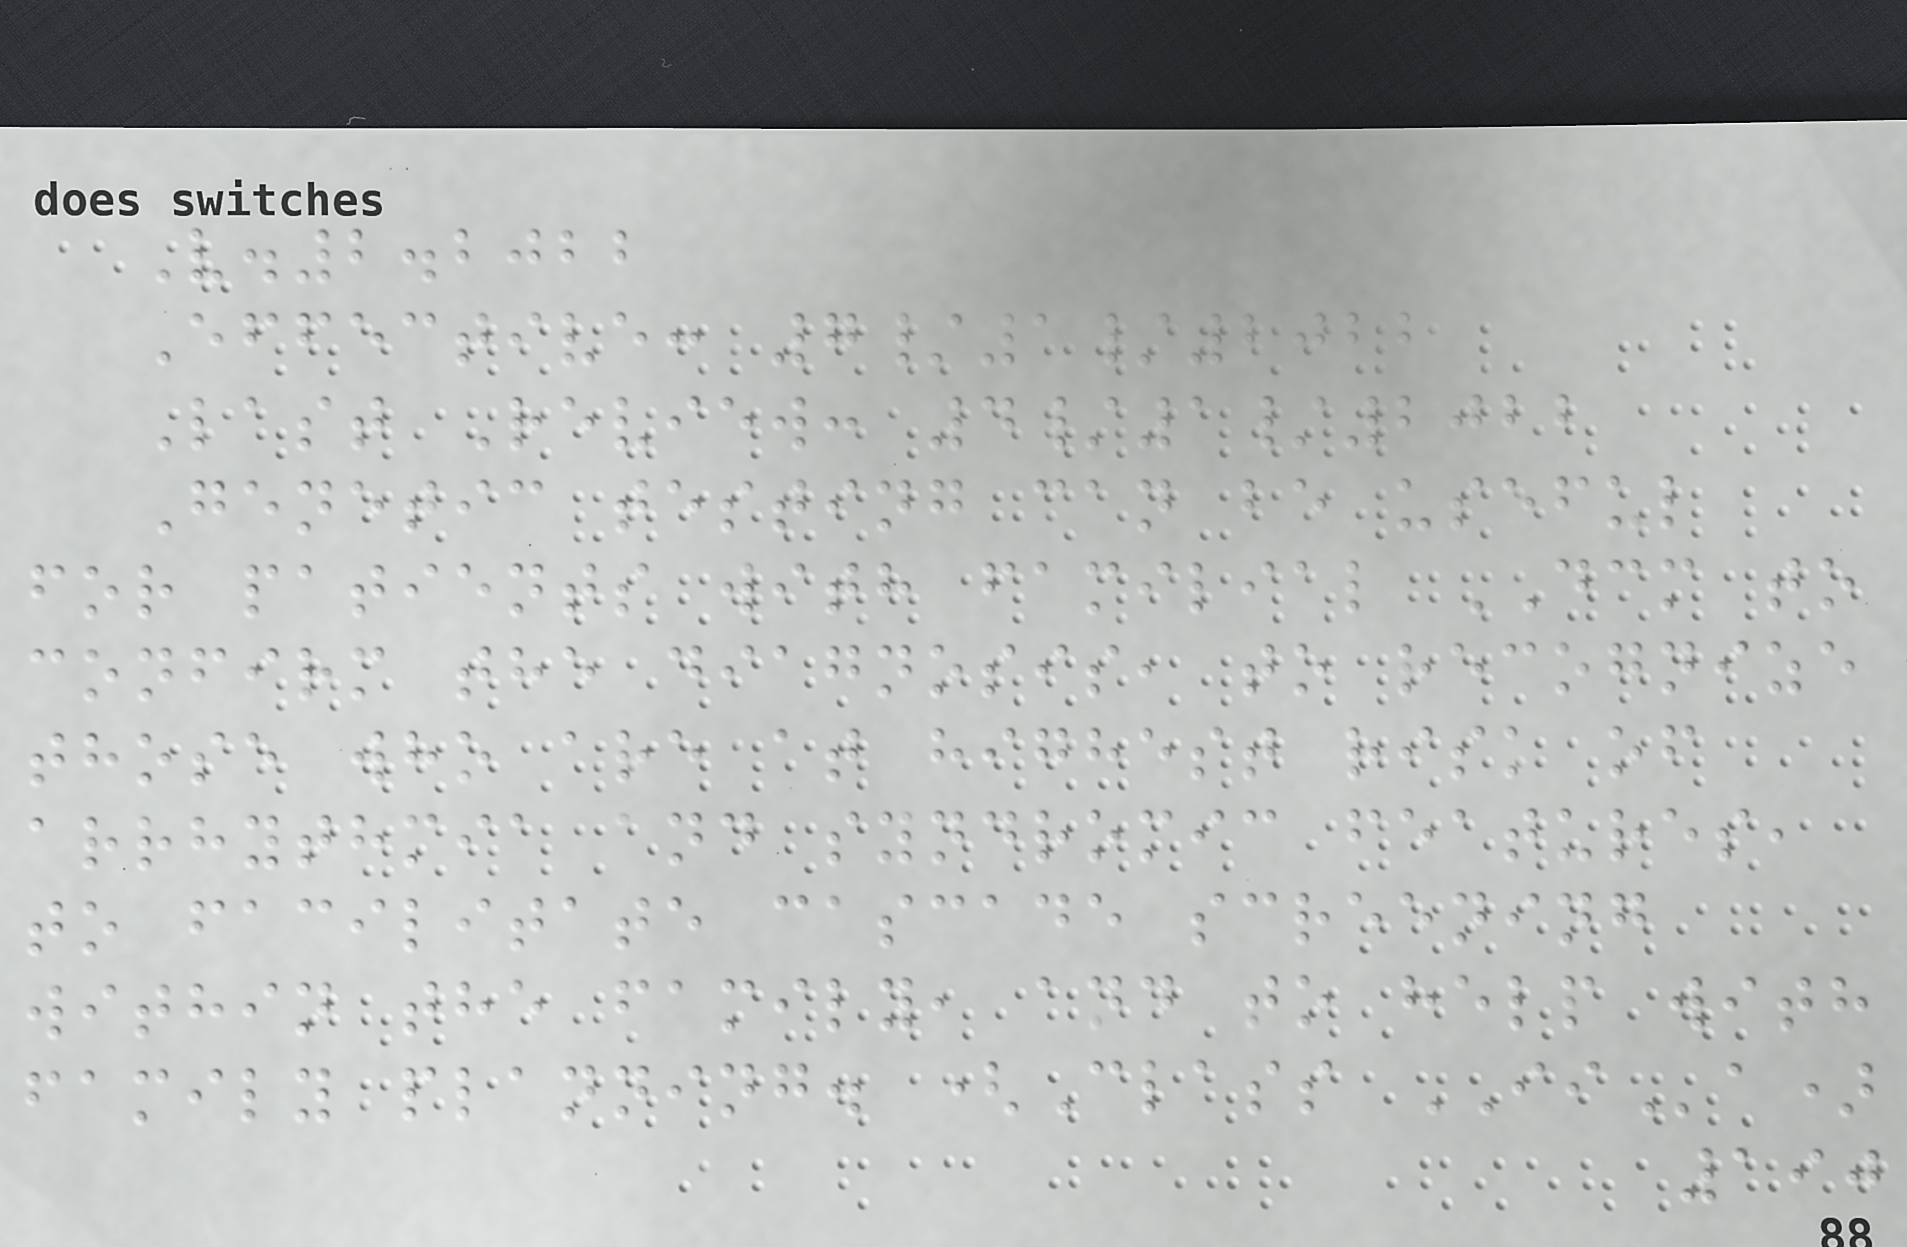V.2.2022
Effective: 7/1/2022
Last Review: 4/1/2022
Genetic testing can be useful
for patients with familial DCM to
confirm the diagnosis, to recognize
those who are at highest risk of
arrhythmia and syndromic features,
to facilitate cascade screening
within the family, and to help with
family planning. (Class IIa)
190
